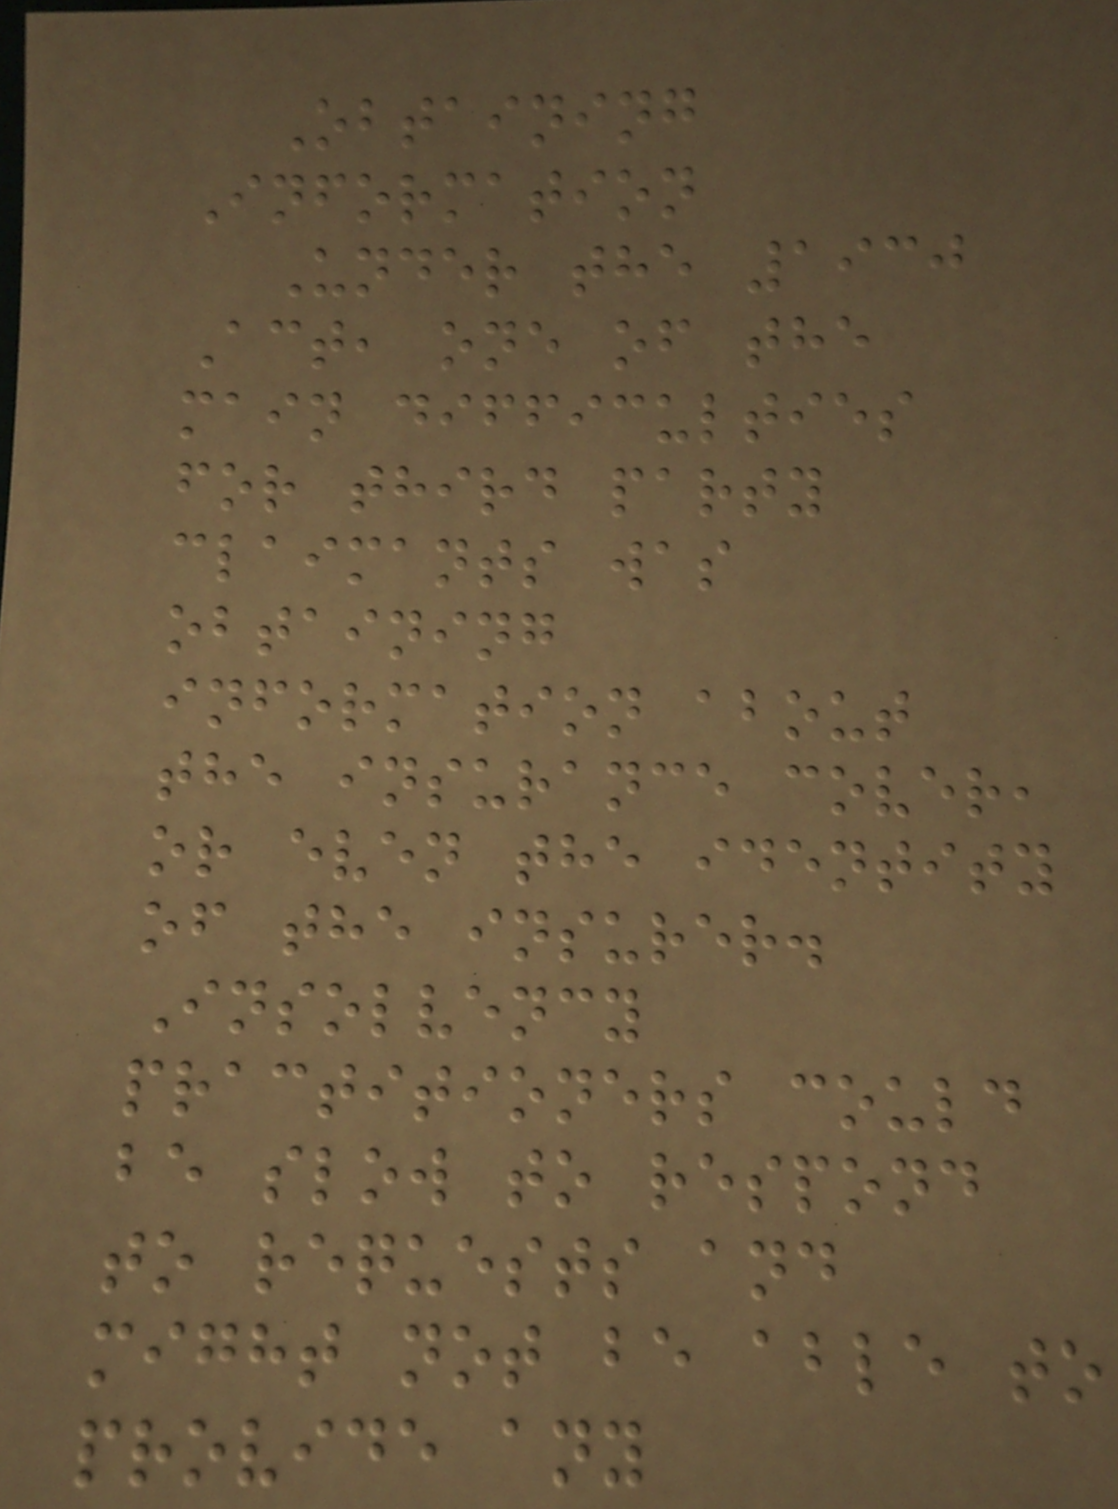Obtaining
Information
Under the 1930
Act, one of the
main difficulties
for third party
claimants was
obtaining
information about
the insurance cover,
or even the identity
of the insurer.
Insolvency
practitioners could
be slow to respond
to requests and
might not be able to
provide any
